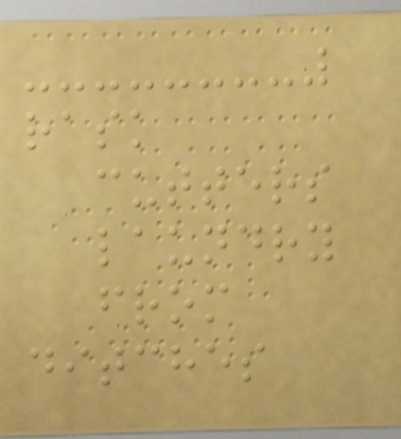rask
cutters
laundry
from
ditches
